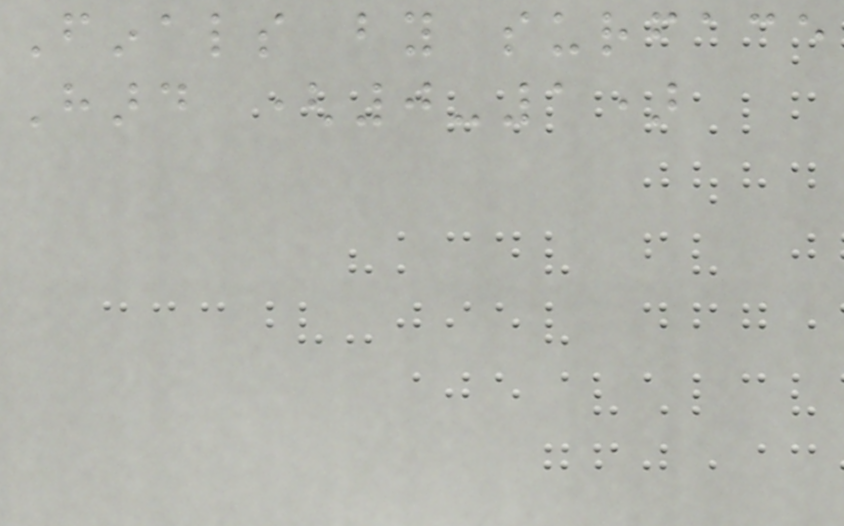Finals by surface
Hard (0-1)
